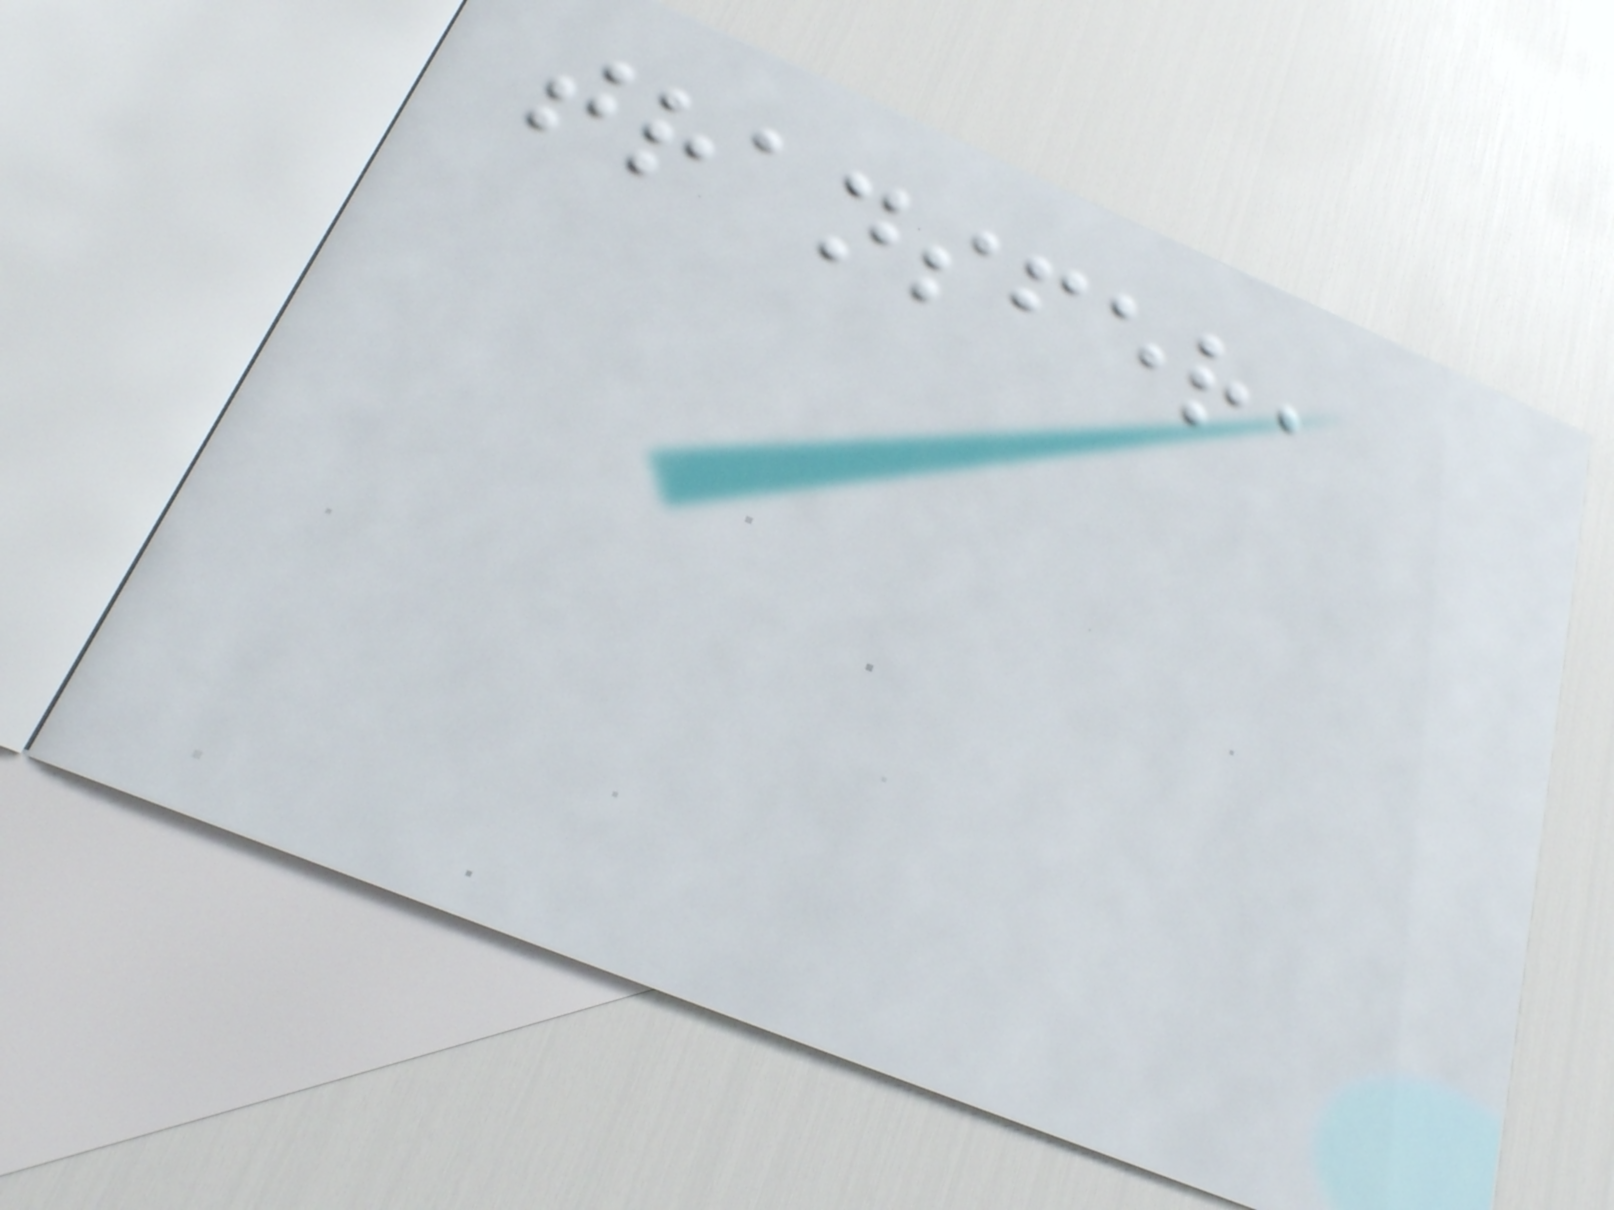transfer,
